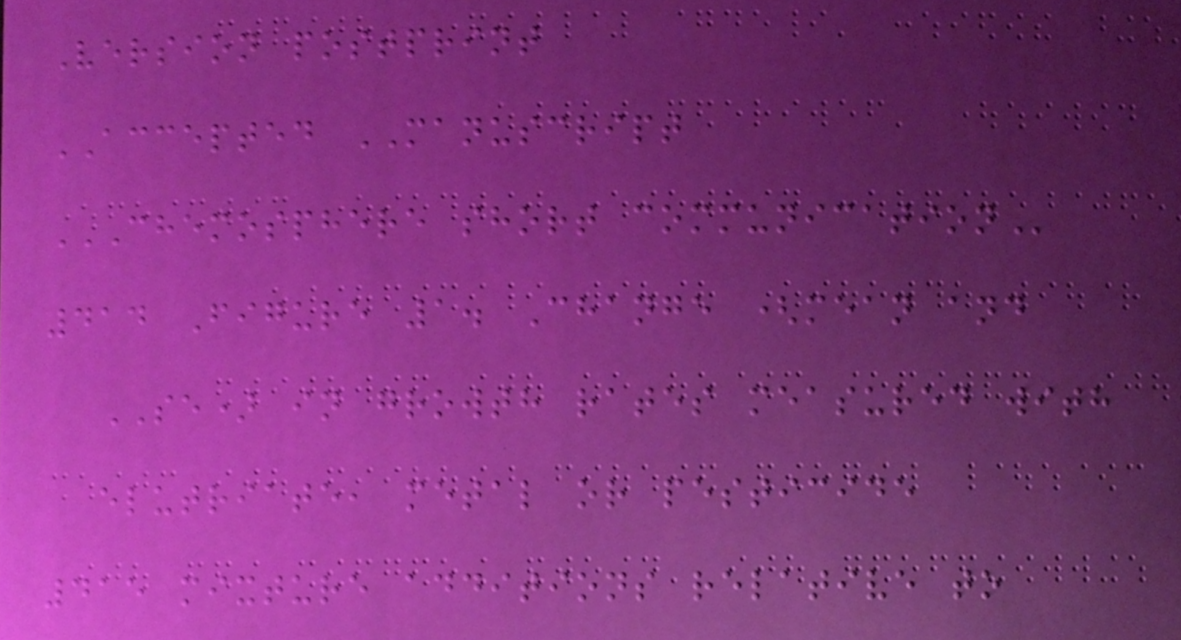Version postprint
ACCEPTED MANUSCRIPT
CHEMOSPHERE SHORT COMMUNICATION
414 Figure 1. Change (mean and
SE) in growth rates measured with
elutriate, metal or pesticide
415 mixture additions relative to
